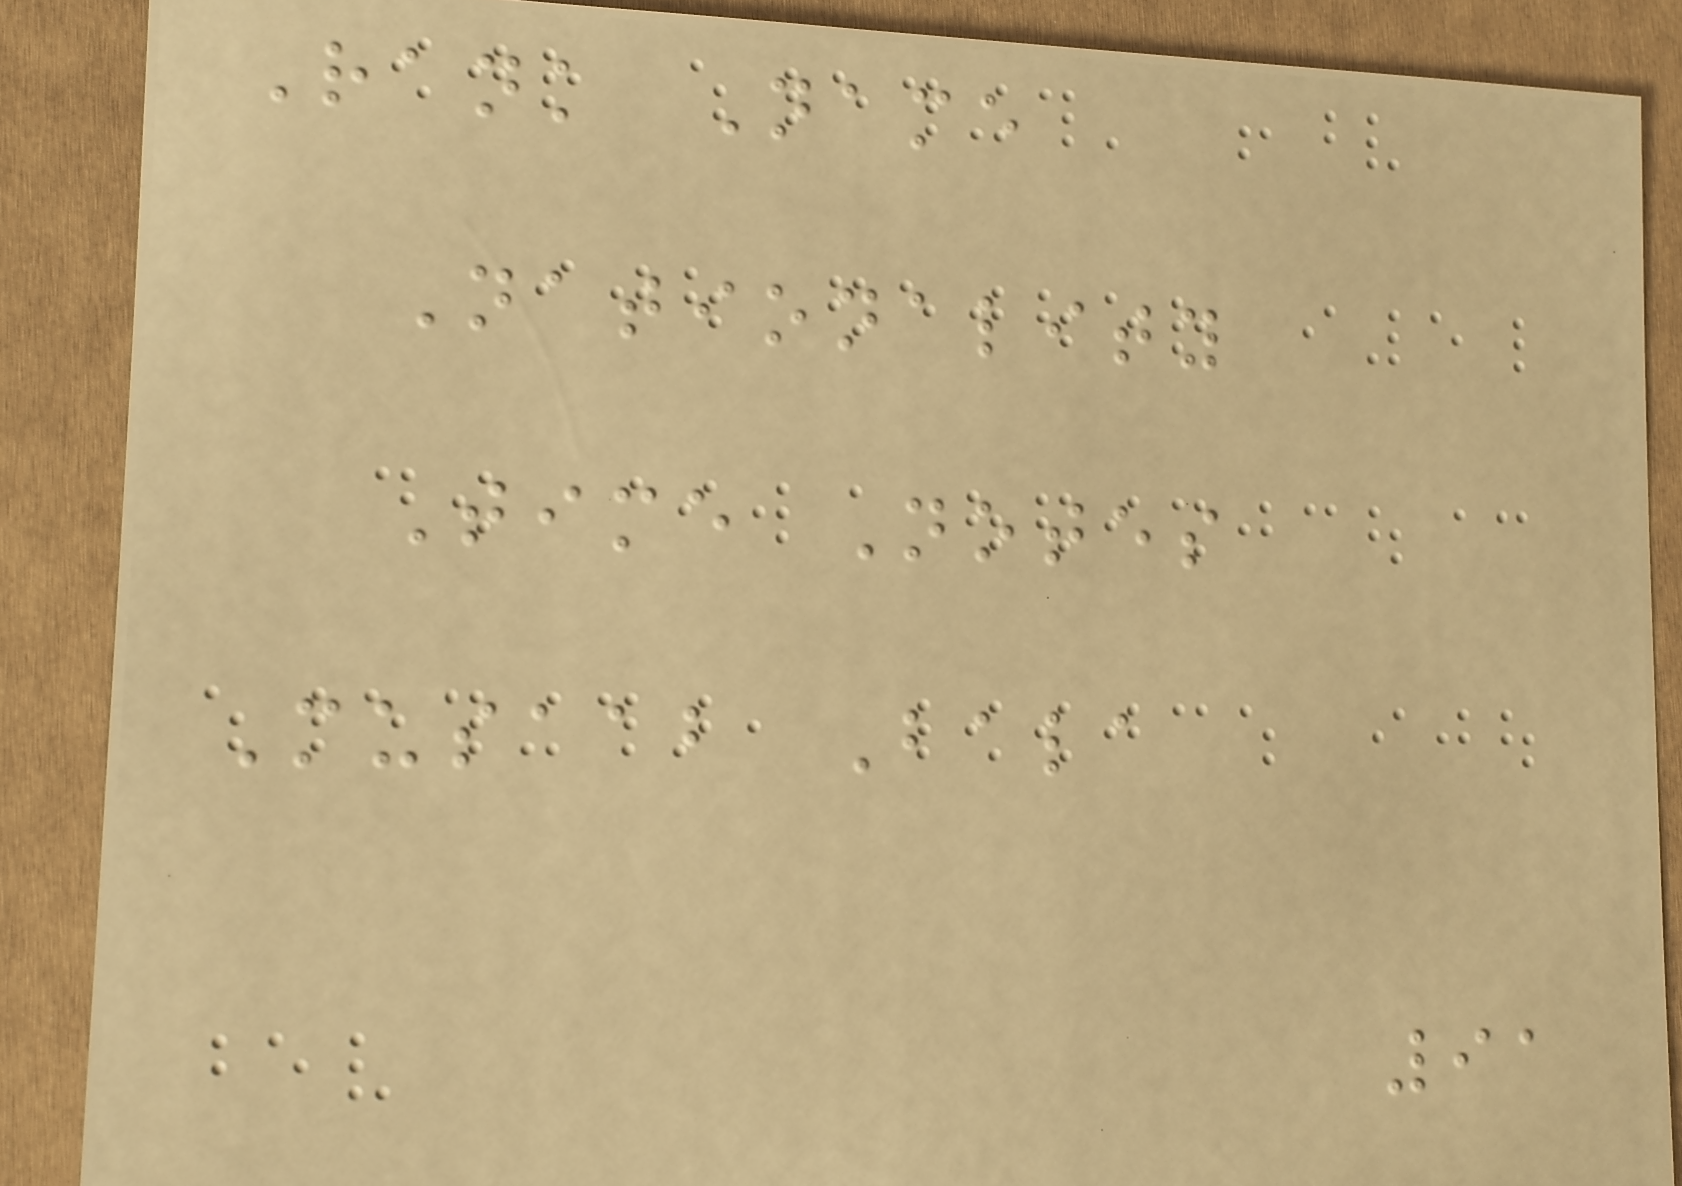Rank Name
Nationality
Time Notes
Musaab Bala
91
